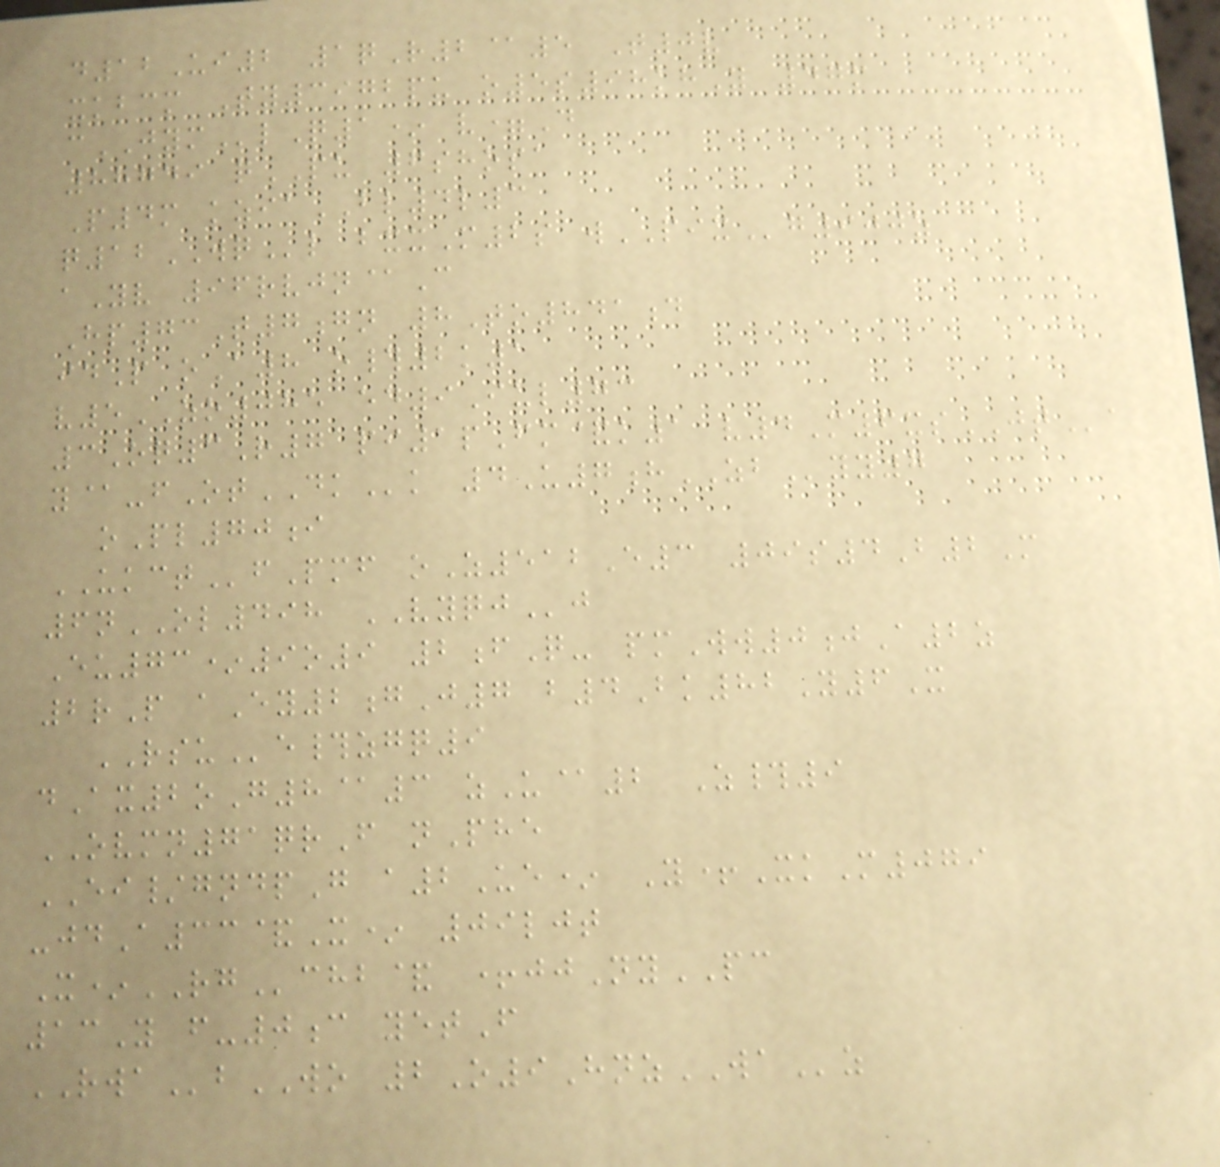d12Ui2 1qR2@5 T0v
xkbcm Ty3972pu o5s98khY 47m
cJYMlQ1* v=D
88749 qPU 6shosa
P4m kziaBL4l3
q12WQl bxxM2s wPIXg900z
aYv 96rvjn@C
Hp73T7gn 8To841d
idP oA8 o#2k1
v5ZO085 ed9Iul73
3Oq3R7 pi1pFm&k1 v4M6xsJTa
y@-fOtDKk 4U7hZByy7
oPl70i
UKCTfPmf oZ512E3 09s4B2M
6nOL498 VYQJj
Eu73*9o9 2fQ- pmWw0jA2z
2rP aEy2gJ7 b4Bk82Y6X
RSUe#zgq9
dAx2oG8@3 zU@2 Z#9
OVMN71qrF nPhe
EI/gndpG a2Ue* Y+XkM079
-jdA33&X* 09ljt
X*RGchb& +jjNyPC
13Y f-0c yetF
RWAbWO 2O9HnzWAz
